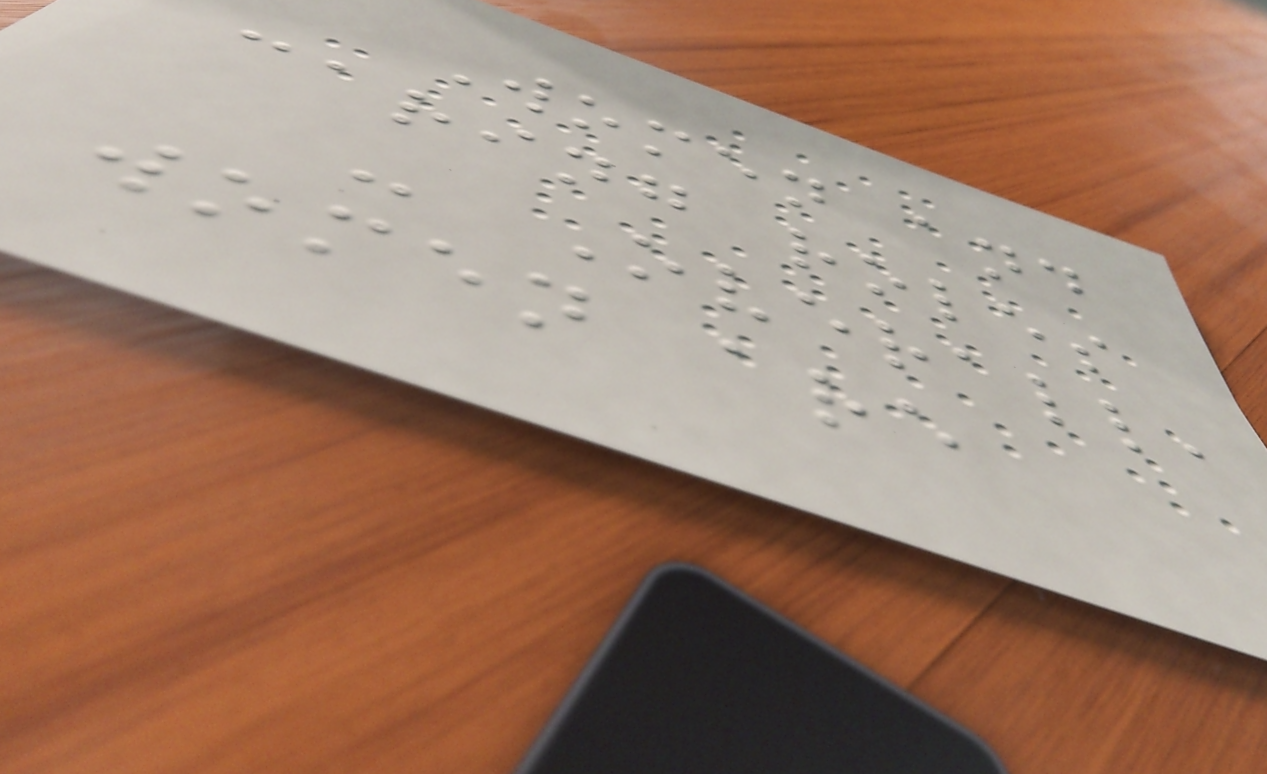Women and
caring roles
- Overall,
women are
